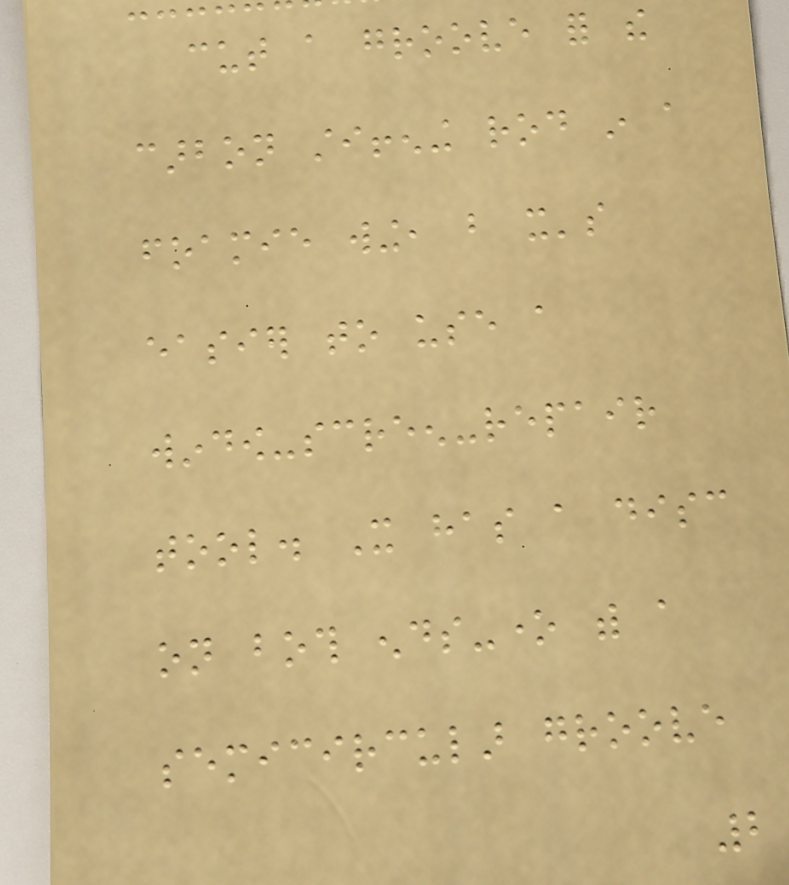cut a groove for the
carbon stiffening rod in a
foamie wing, but it's
easier to use a
window-screen-repair
tool. It has a disc
on both ends-one with a
semicircular groove
2
